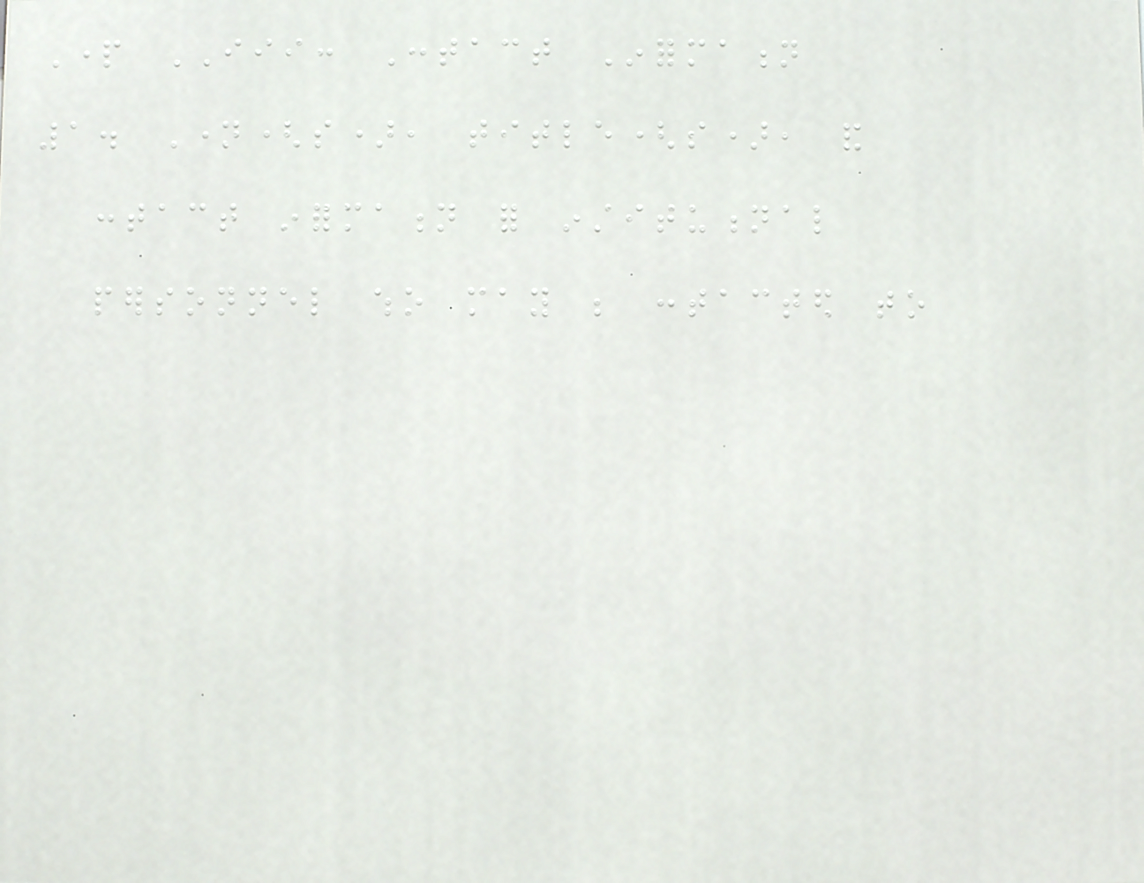Part III: Contact Information
1. Name(s), title(s), and
contact information for institutional
personnel who may be contacted to
